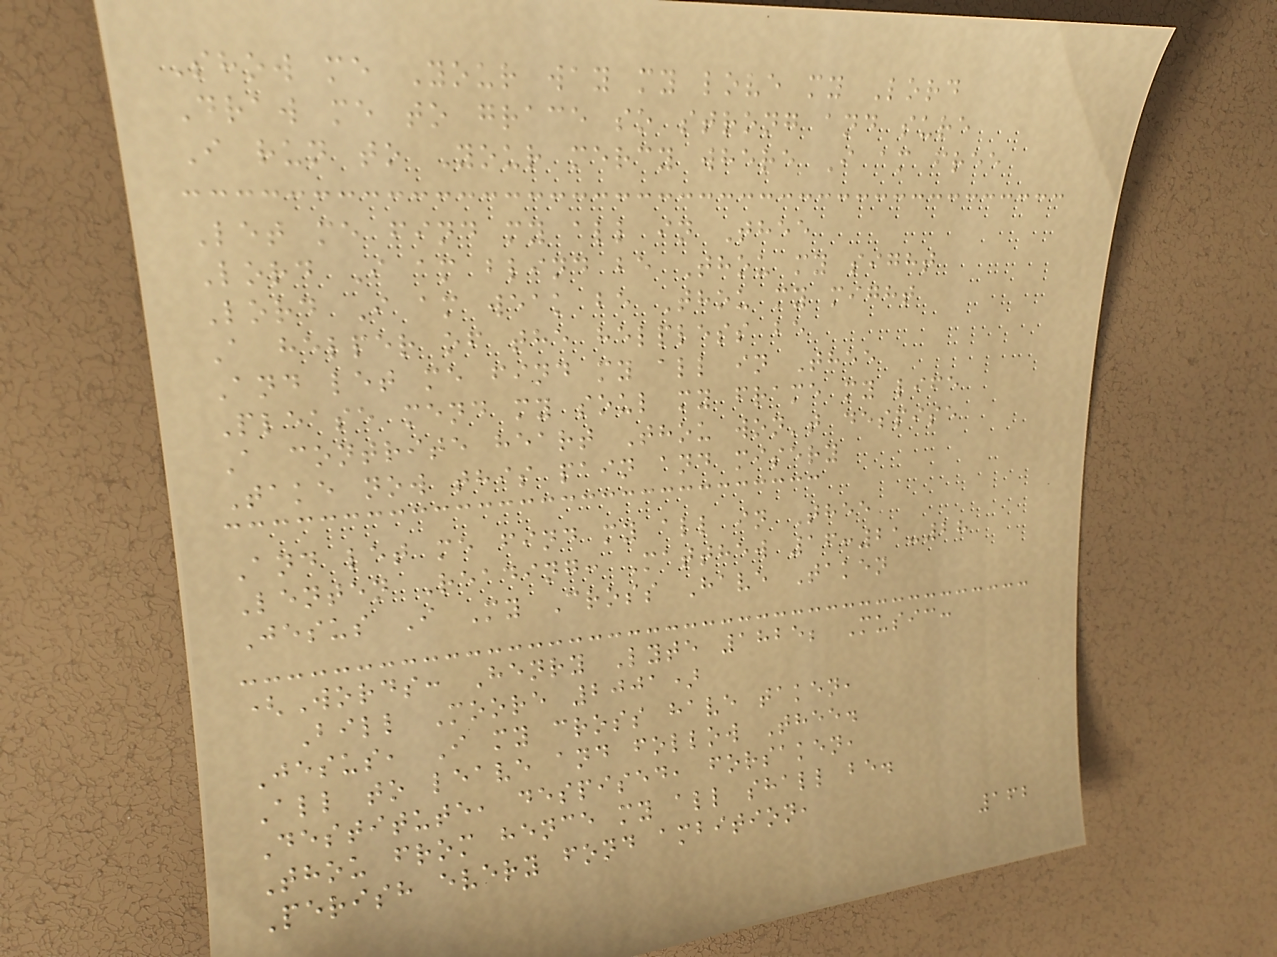Show me Your way my love my Lord
Draw me to grace so strong and sure
I run to Your mercy where I am free
Let me find my all in Thee
Lord I am blind be Thou my sight
Lord I am weak be Thou my might
A helper of the helpless be
And let me find my all in Thee
Please mend my soul my frame my life
A contrite heart Thou won't despise
Take now this pain and misery
And let me find my all in Thee
Lenten Reading: Matthew 16:21-28
Jesus I My Cross Have Taken
(Words: Henry Lyte 1825; Music:
Bill Moore 2001)
Jesus, I my cross have taken,
All to leave and follow Thee.
Destitute, despised, forsaken,
Thou from hence my all shall be.
Perish every fond ambition,
162
